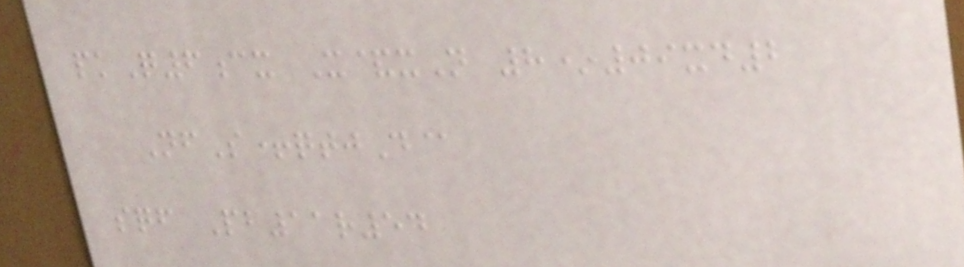pkQ6cx X&xN 8*09xd2
NfS+qtjD@
sqf Pb11r54
